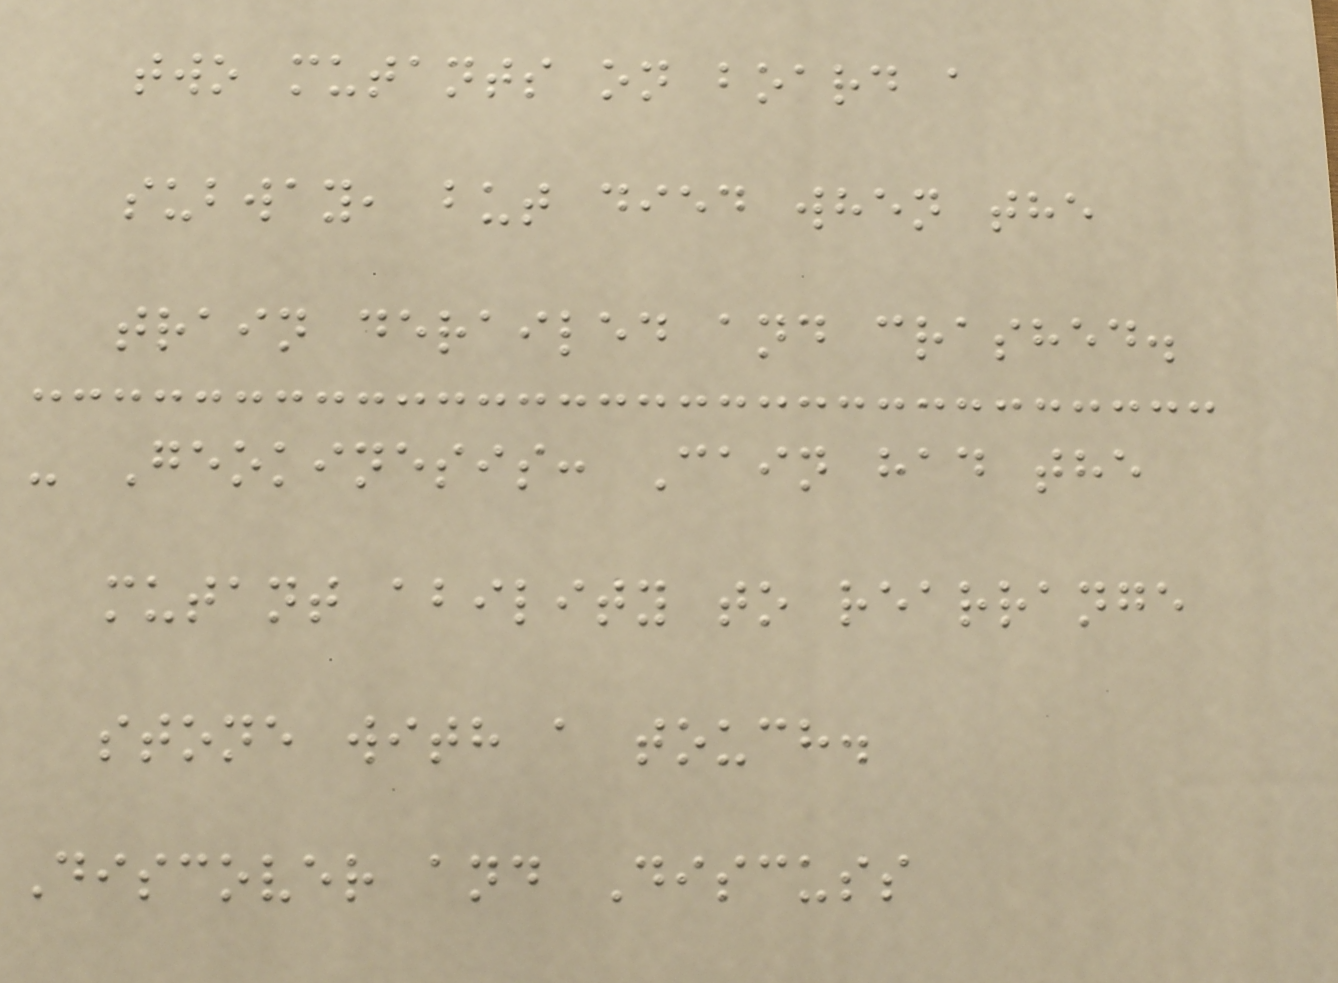two mutants on board a
subway, but died when the
train derailed and crashed.
- Geokinesis: Cain had the
mutant ability to rearrange
stone with a touch.
Discover and Discuss
